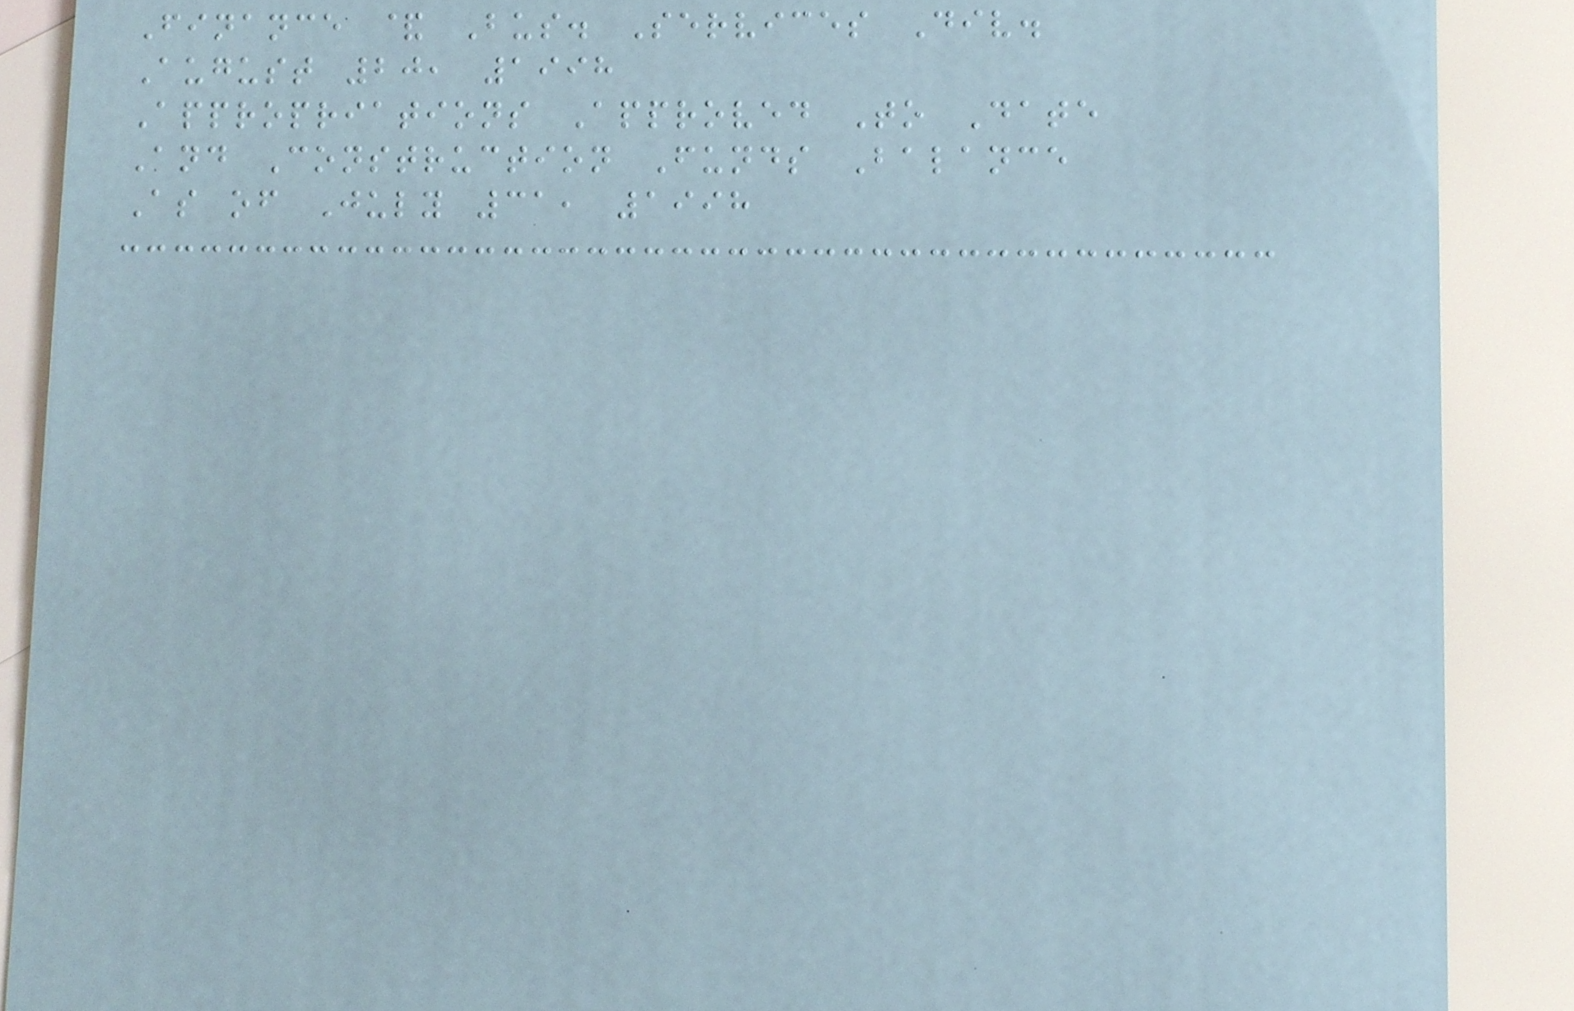Finance & Bus. Services Div.
August 20, 1998
Appropriations Approved To Date
And Construction Funds Balance
As of July 31, 1998
